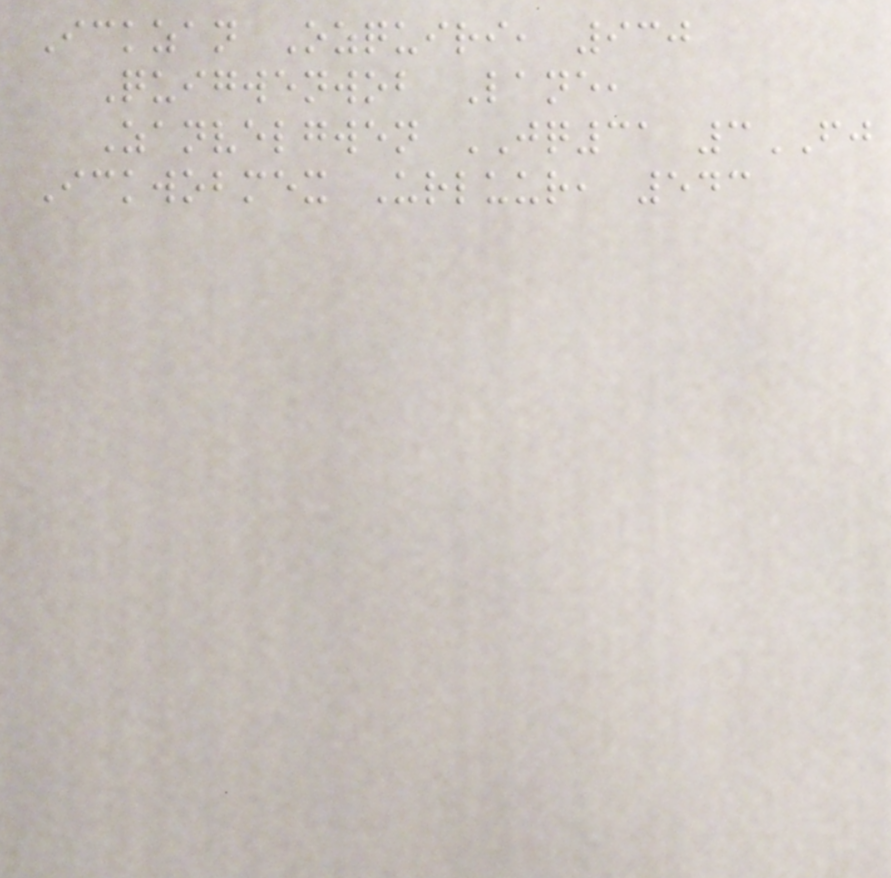Ickzan Ozquiri, 930
Quigwenwob Lane,
Zanvelgwen JQ31 3FJ
Ickwobmex Urluur, 543
